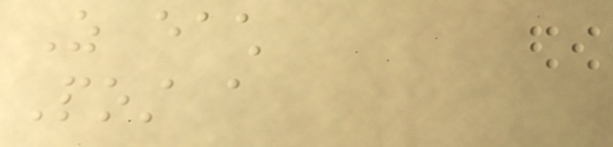As each
Post a
